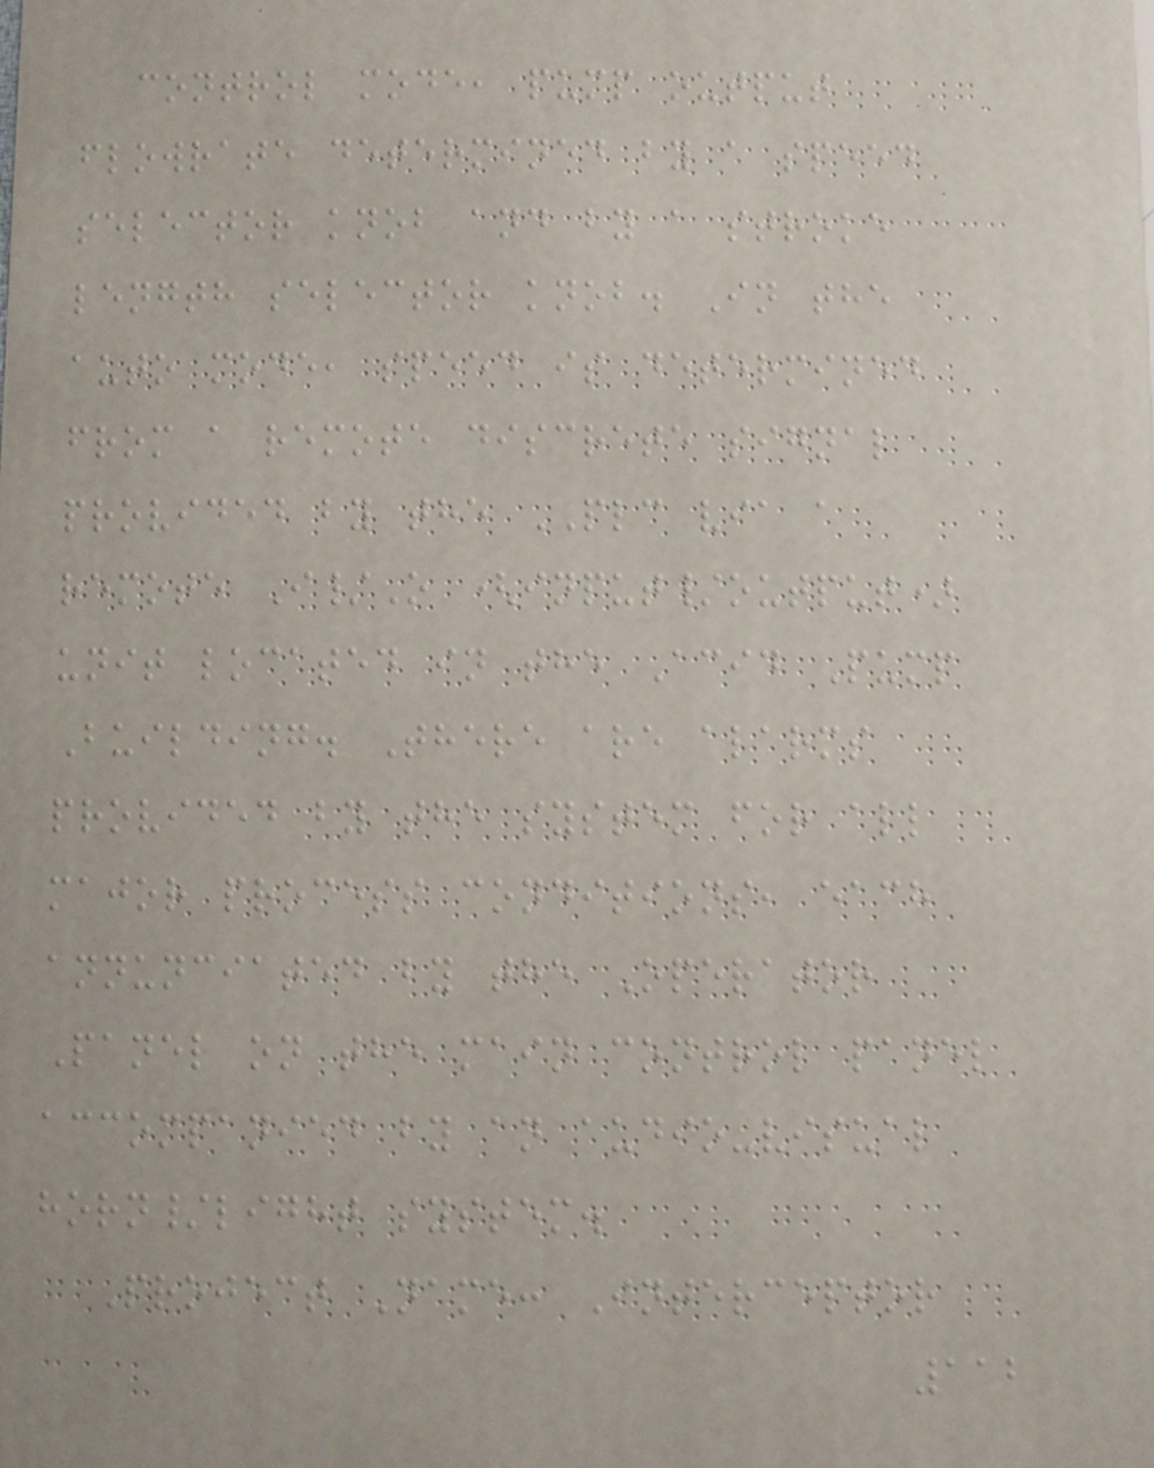control mode, pump output
flowrate determined by a speed
selector knob and by a stroke
length selector knob. In the
auto mode, speed is determined
from a remote discrete signal
provided by the PLC via a
remote I/O (input/output)
unit located in the Acid Pump
Building. There are alarms
provided by the system for all
major process conditions, each
annunciated by the Operator
Panel on the main control panel
accompanied by an audio-visual
horn/light system.
Project Name: Interceptor
112
